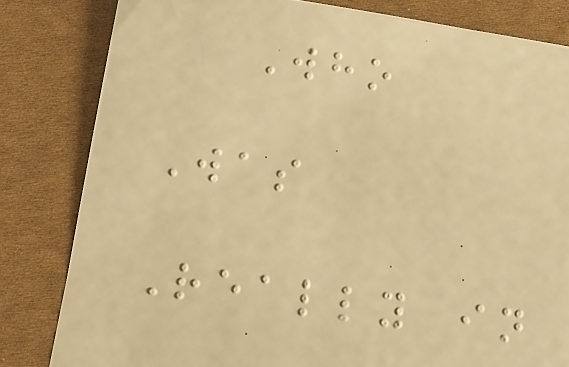Who
Was
Really in
